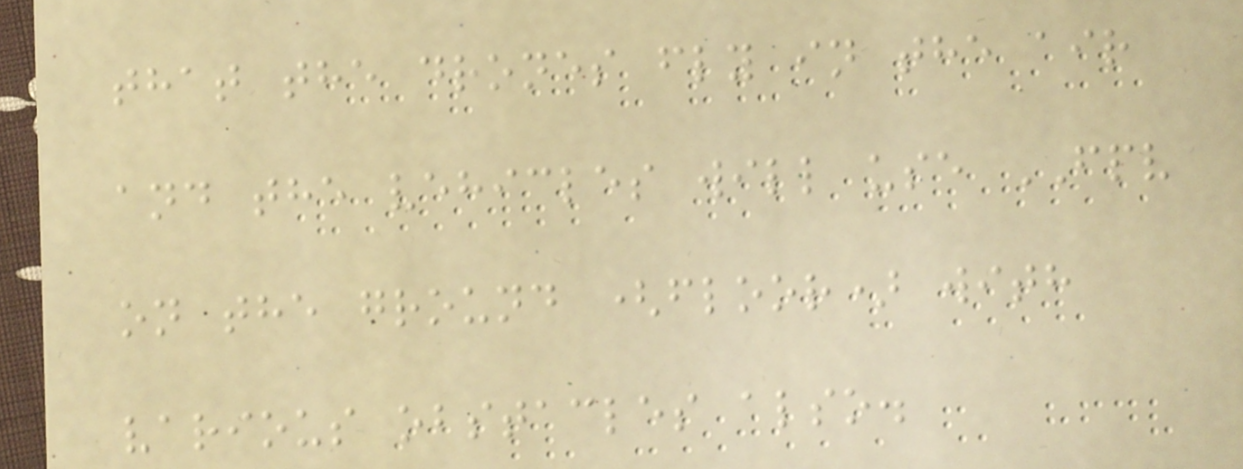that the drones fly in the air
and the vehicles will use FPV
on the ground (floor) with
various obstacles also.
